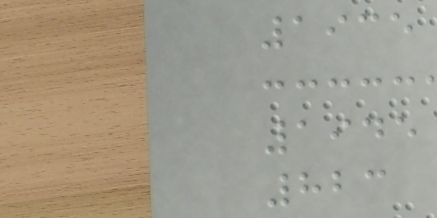1935
1945
823
